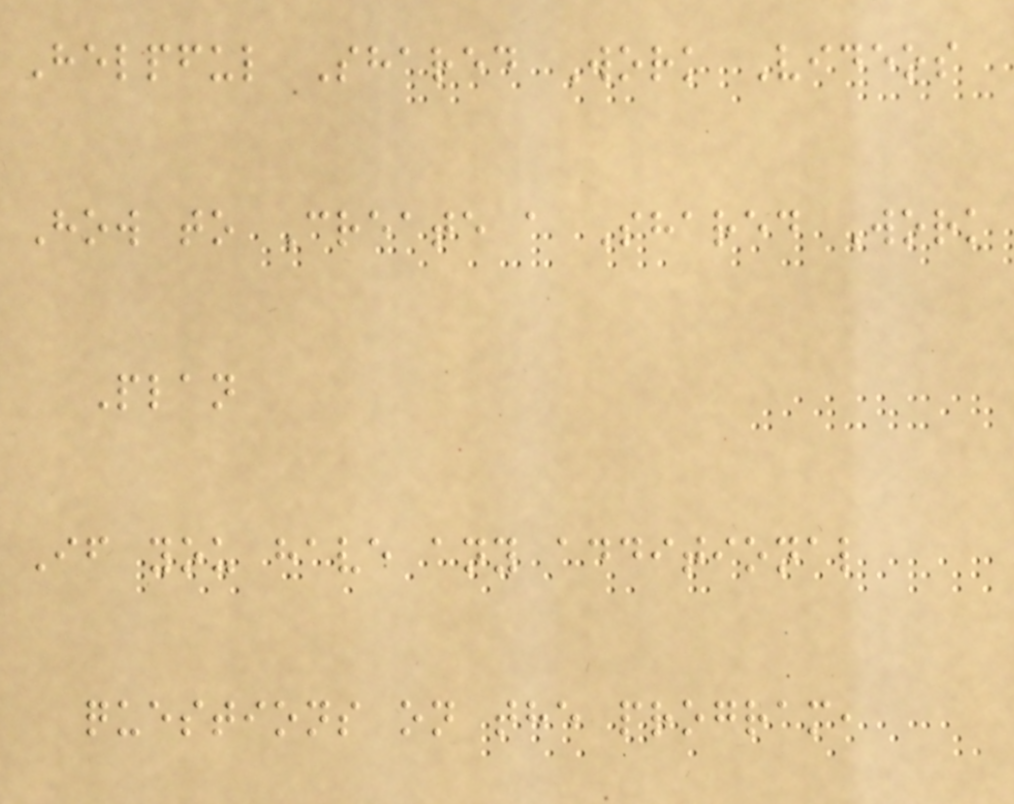Helpful Shared Work Videos
How to Create a Shared Work
Plan
If you have any additional
questions on the program,
